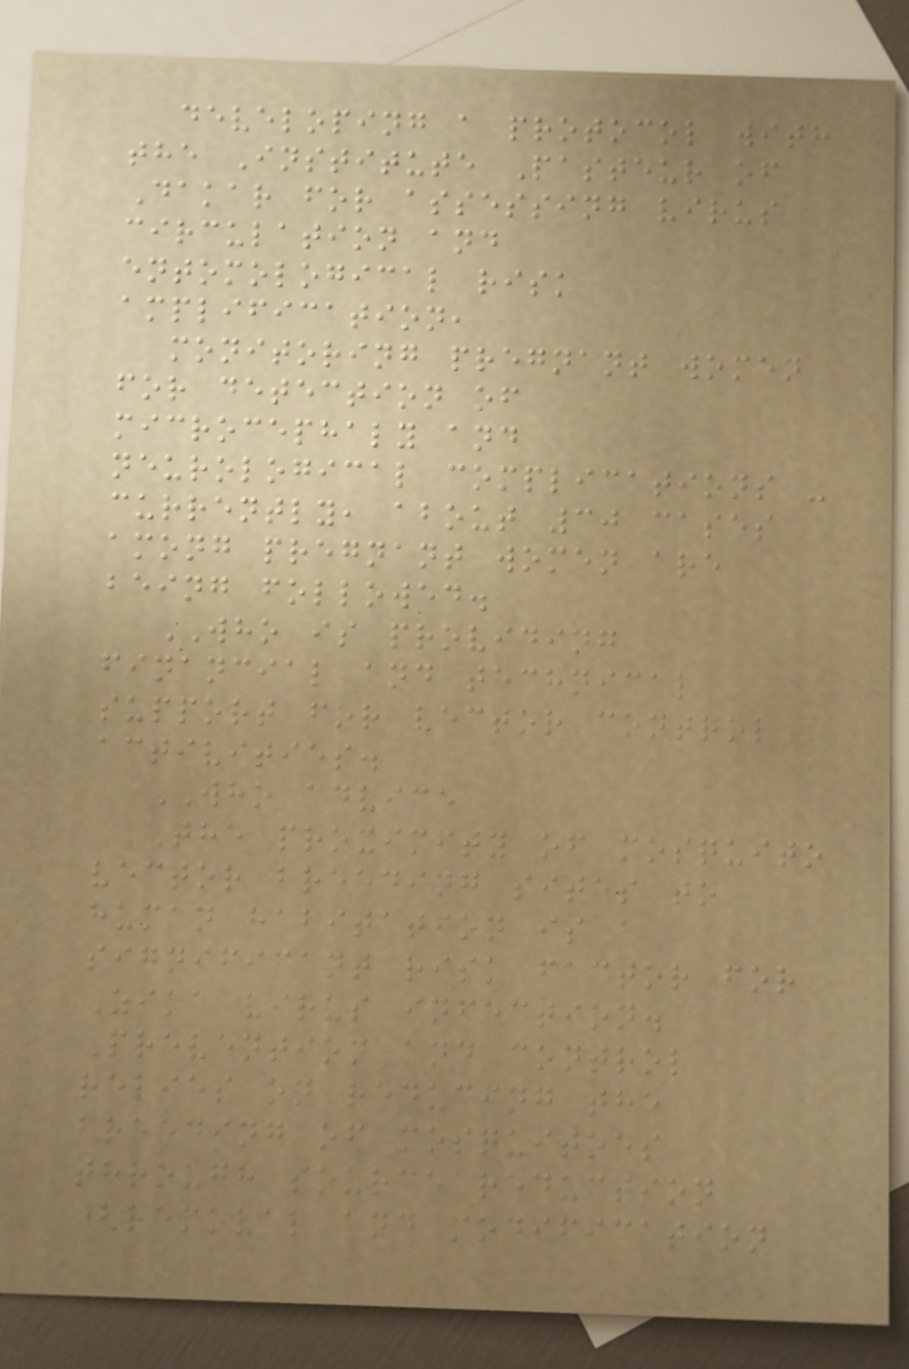developing a protocol with
the Institute Pasteur of
Dakar for assessing virus
circulation and
entomological risk
amplification,
monitoring pregnant women
for detection of
microcephaly and
neurological complications -
currently, about 30 cases
among pregnant women are
being followed.
WHO is providing
financial and technical
support for vector control
activities.
WHO advice
The proximity of mosquito
vector breeding sites to
human habitation is a
significant risk factor for
Zika virus infection.
Prevention and control
relies on reducing the
breeding of mosquitoes
through source reduction
(removal and modification
